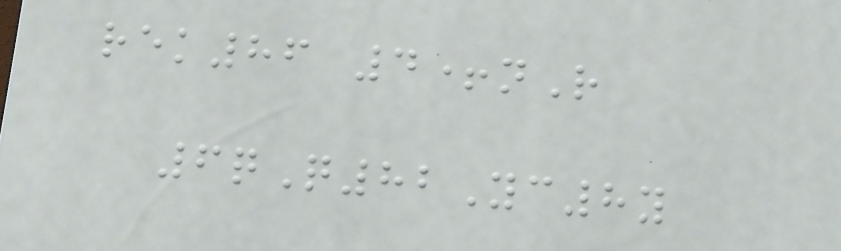rek86 4+nR
6qQ82Yc8y
